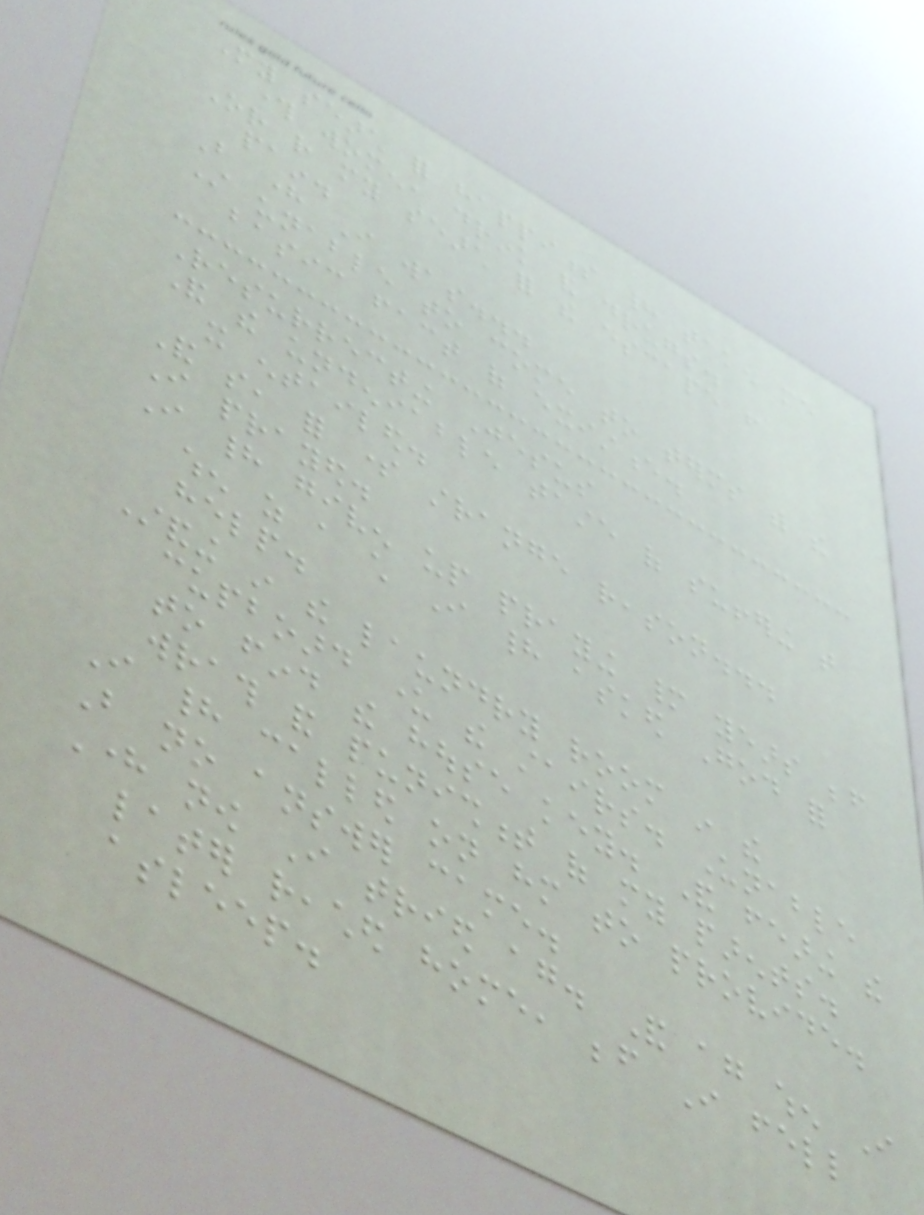My search for happiness had taken me
through women, drink and drugs.
Or rather my search for the escape from
pain.
But here I was...
Still unable to come to terms with the
basic fact of existence.
Resurrecting Jesus
And the undeniable taste of suffering that
it entailed.
And so, for some strange reason...
I prayed.
I had given up praying many years before
when as a child I had asked God for
help.
Standing in the laundry room in the
cupboard under the stairs. Unable
to find the house key. And fearing the
wrath and punishment of my parents.
I had called on him to provide.
But no answer came.
Here now I tried again. And again when I
later reached home, before I fell
asleep.
